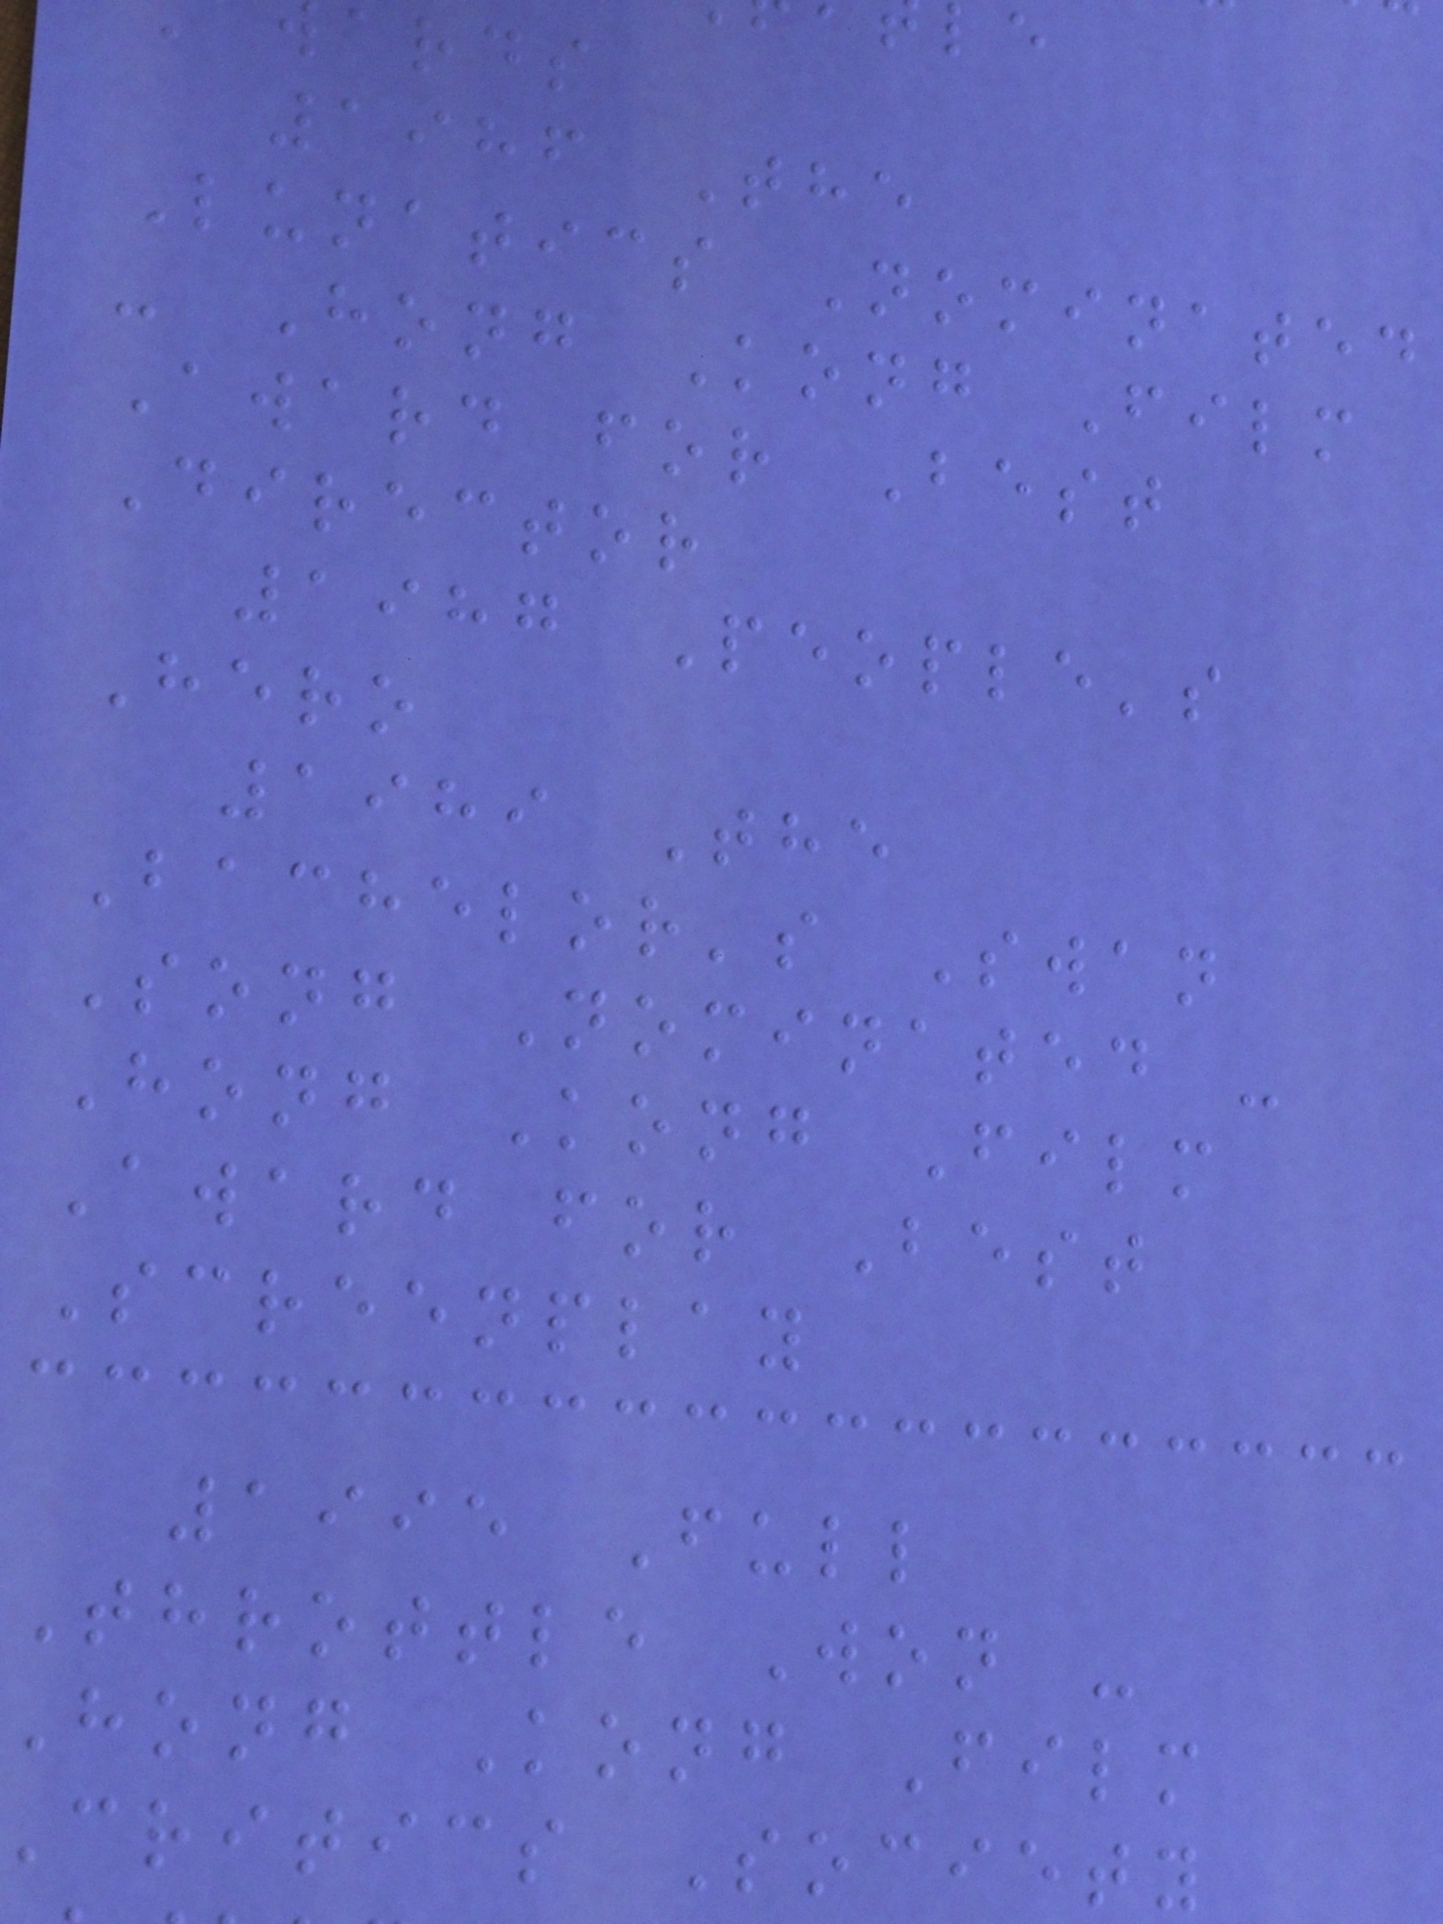ards
1986 The
Lunatics Nominated
- Hong Kong Film
Award for Best
Director
1987 People's
Hero
1989 The
Bachelor's Swan
Song Nominated -
Hong Kong Film
Award for Best
Screenplay
1995 Full
Throttle Won -
hong Kong Film
critics Society
